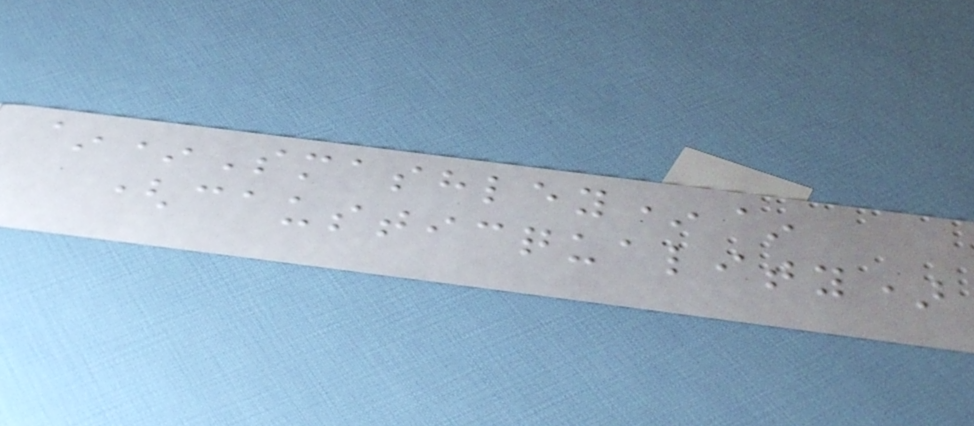~*Smashley*~
(causticquality)
